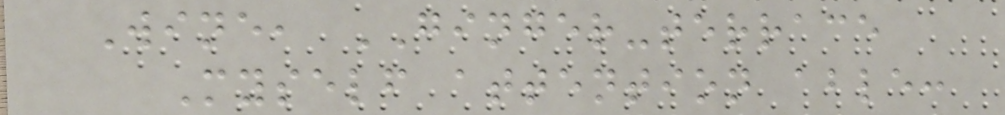Wine, GINGER-terrace
Myself attention able:
